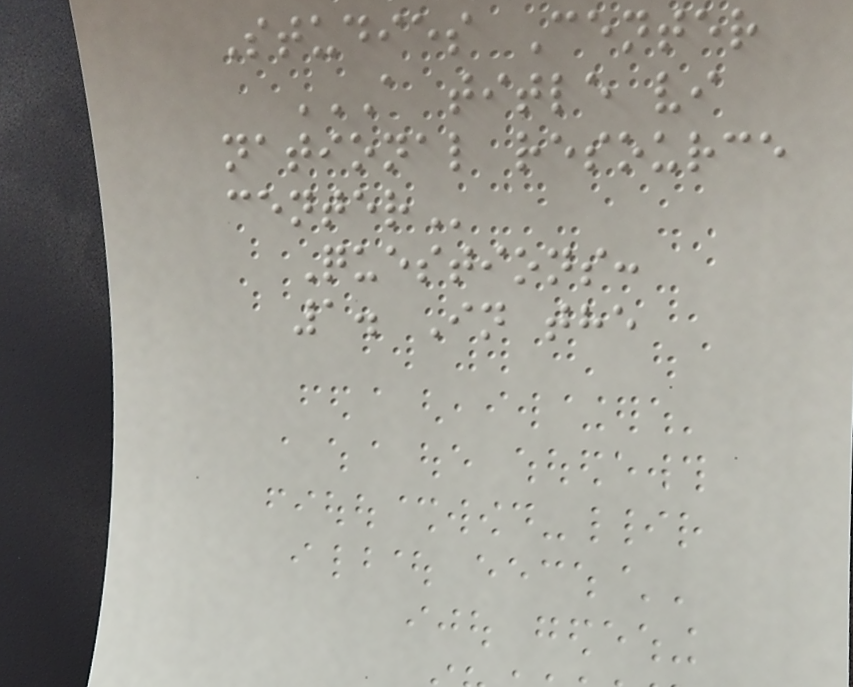Studies Center
A TITLE VI
NATIONAL RESOURCE
CENTER
Questions:
1. In the
